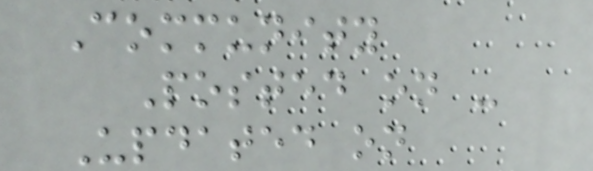Community
Posted on -
Updated on
